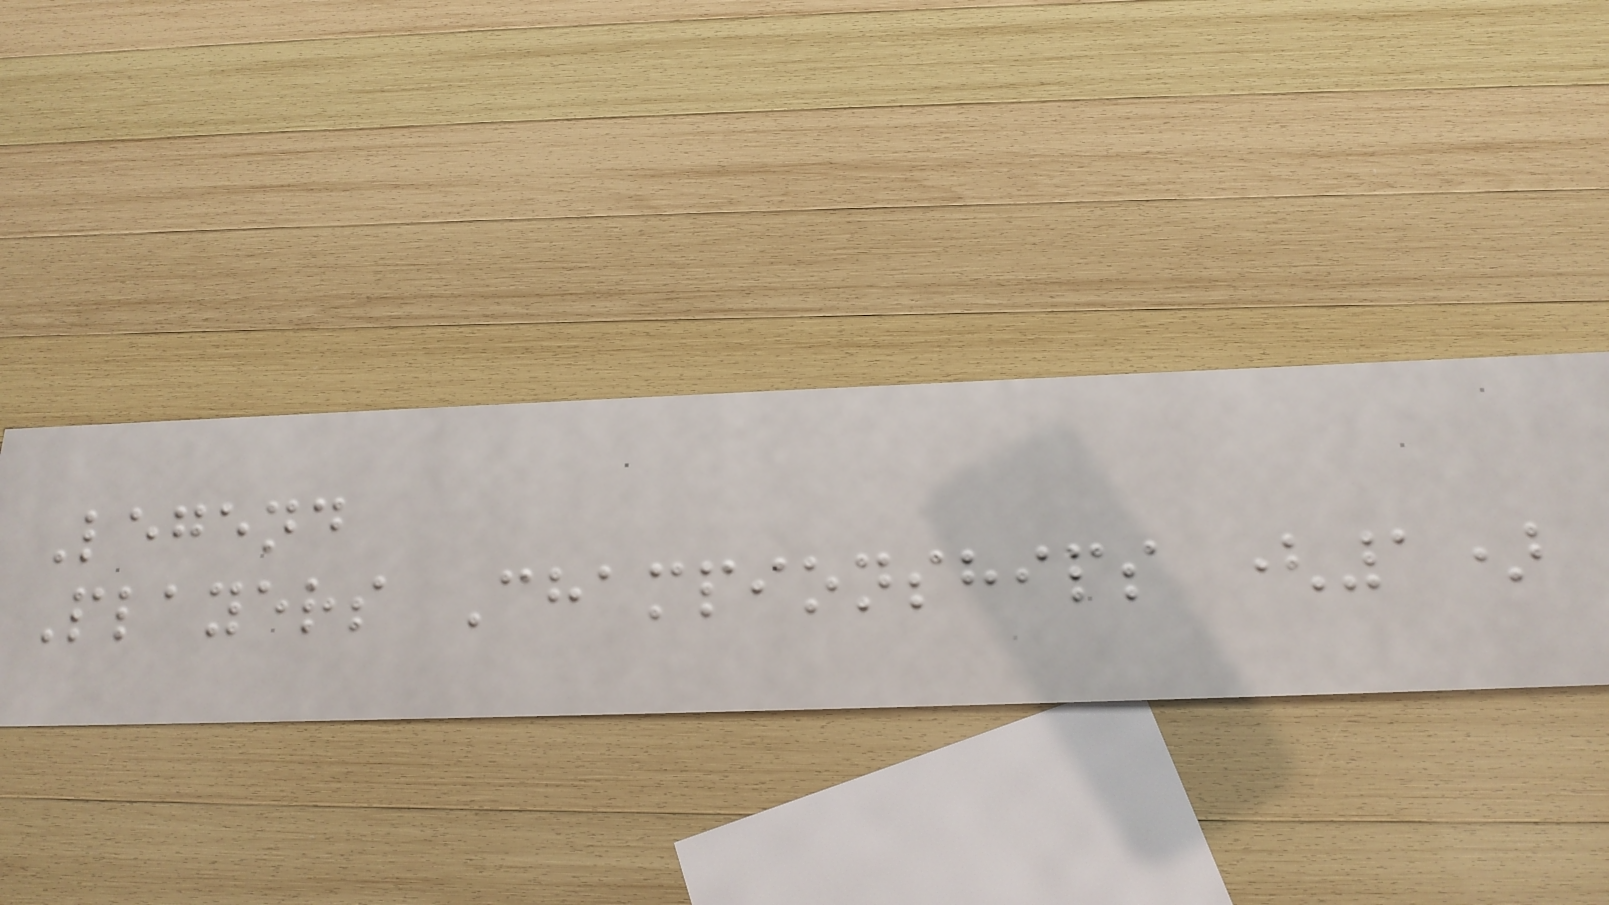Legend
Players Championships (1)
